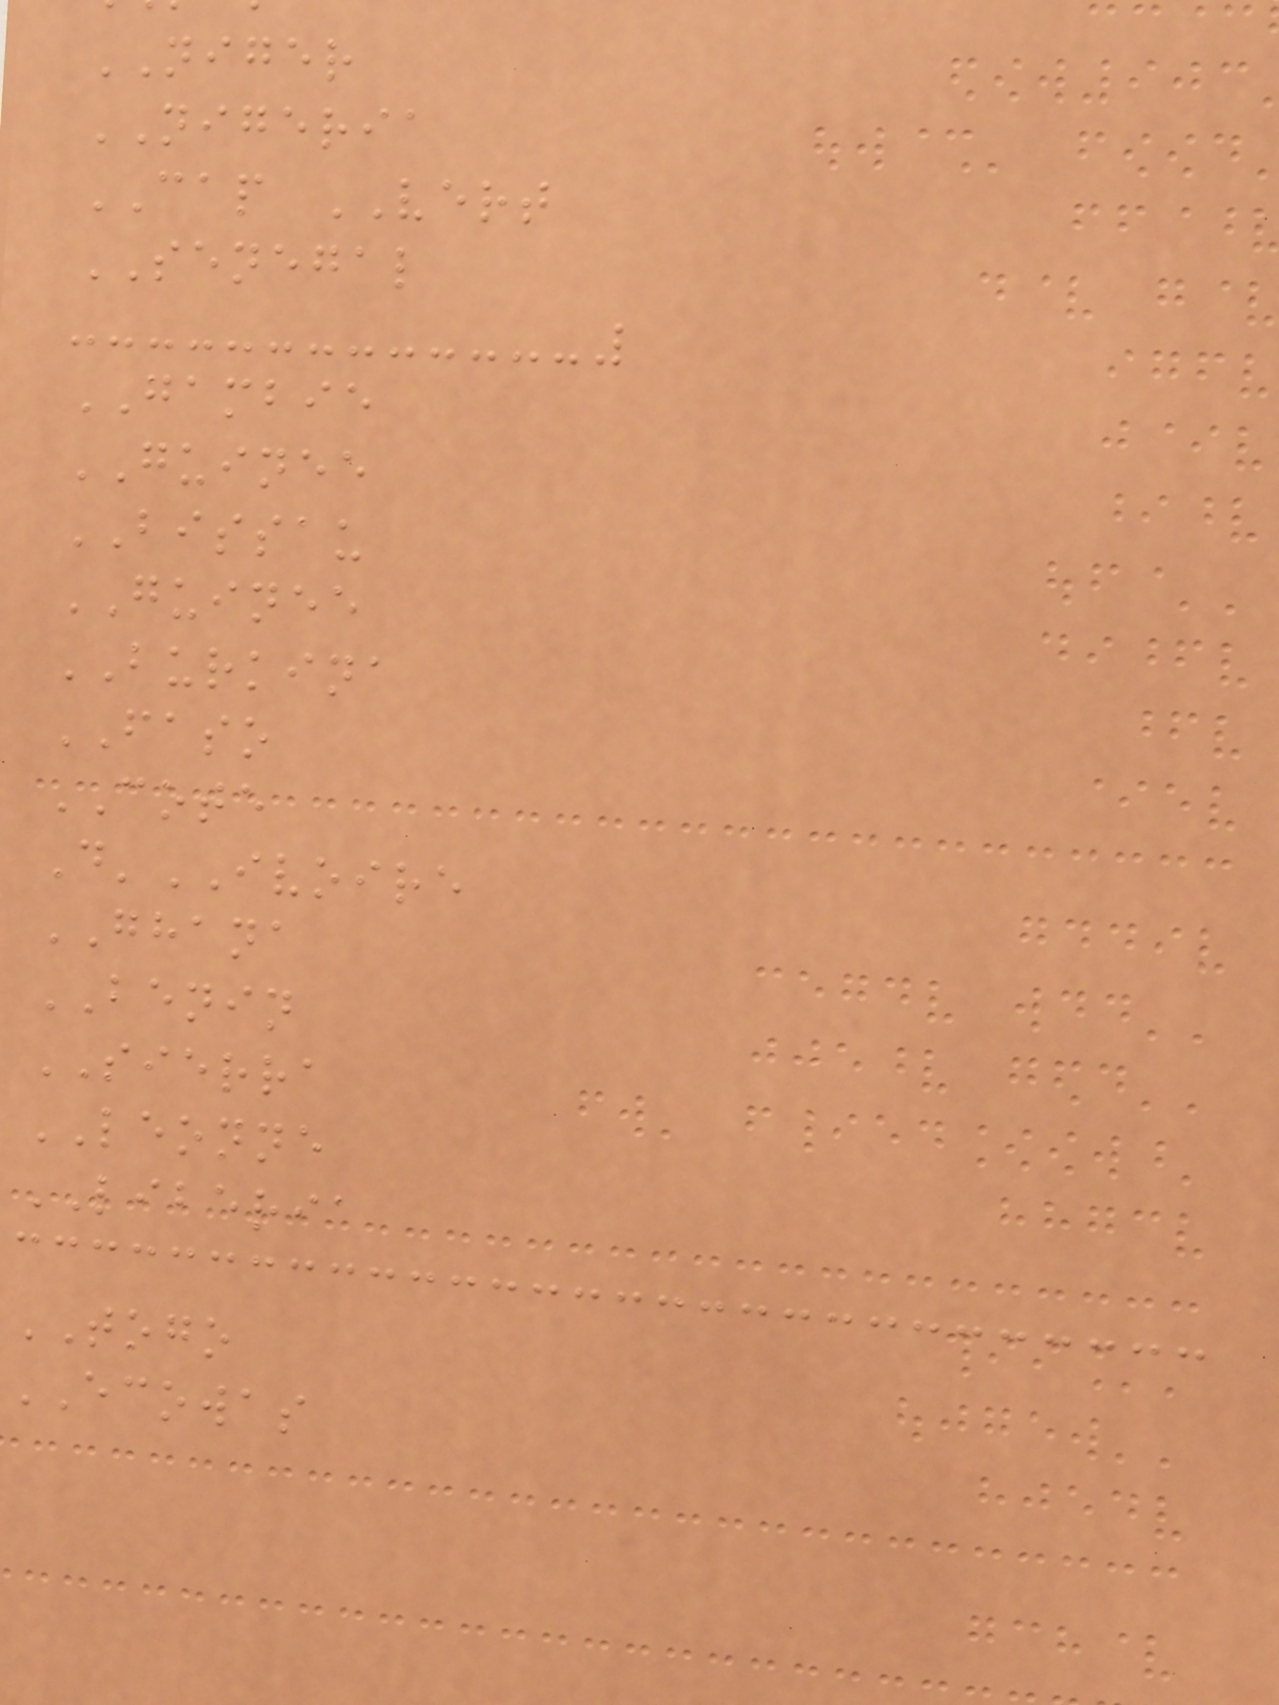NIGER
NIGERIA
CAP VERT
SENEGAL
GAMBIE
GUINEE
BISSAU
GUINEE
BURKINA
FASO
COTE
D'IVOIRE
GHANA
BENIN
SIERRA
LEONNE
LIBERIA
TOGO
ECOWAS
